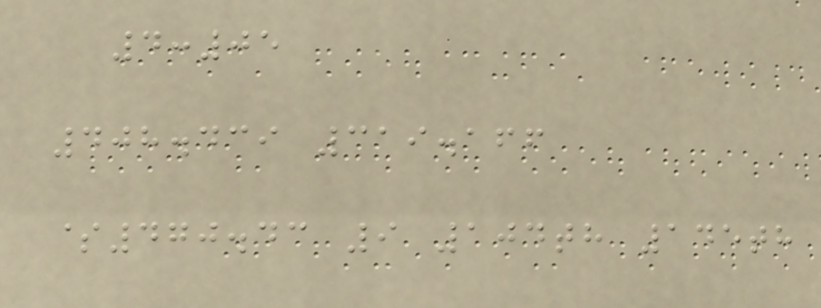4:05
408.439 319.166
$470.43 9 104th 145th
